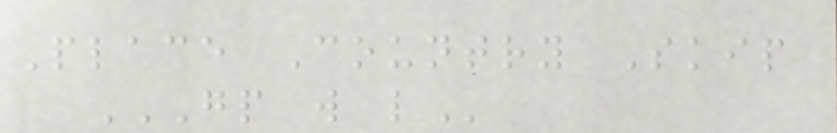Place Country Skip
GP W L
